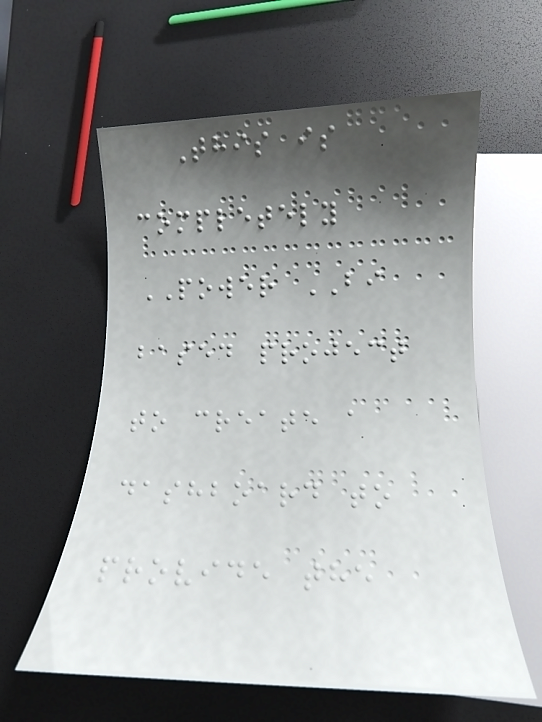This is
completely
POWER BI
based project
to create a
dashboard to
provide the
